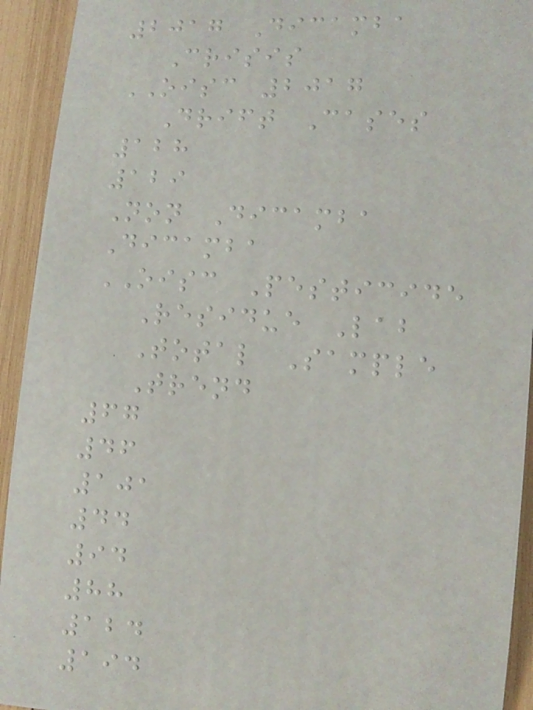2017 Dicamba
Crisis
OISC 2017
Drift Cases
128
129
Non Dicamba
Dicamba
OISC Pesticide
Residue Lab
Total Sample
Trend
67
46
101
44
94
88
124
194
